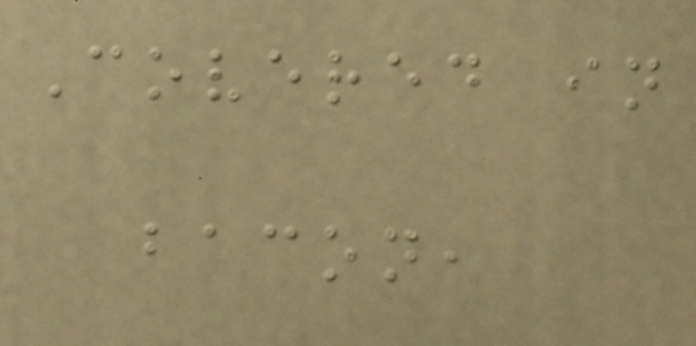Covered in
bacon,
